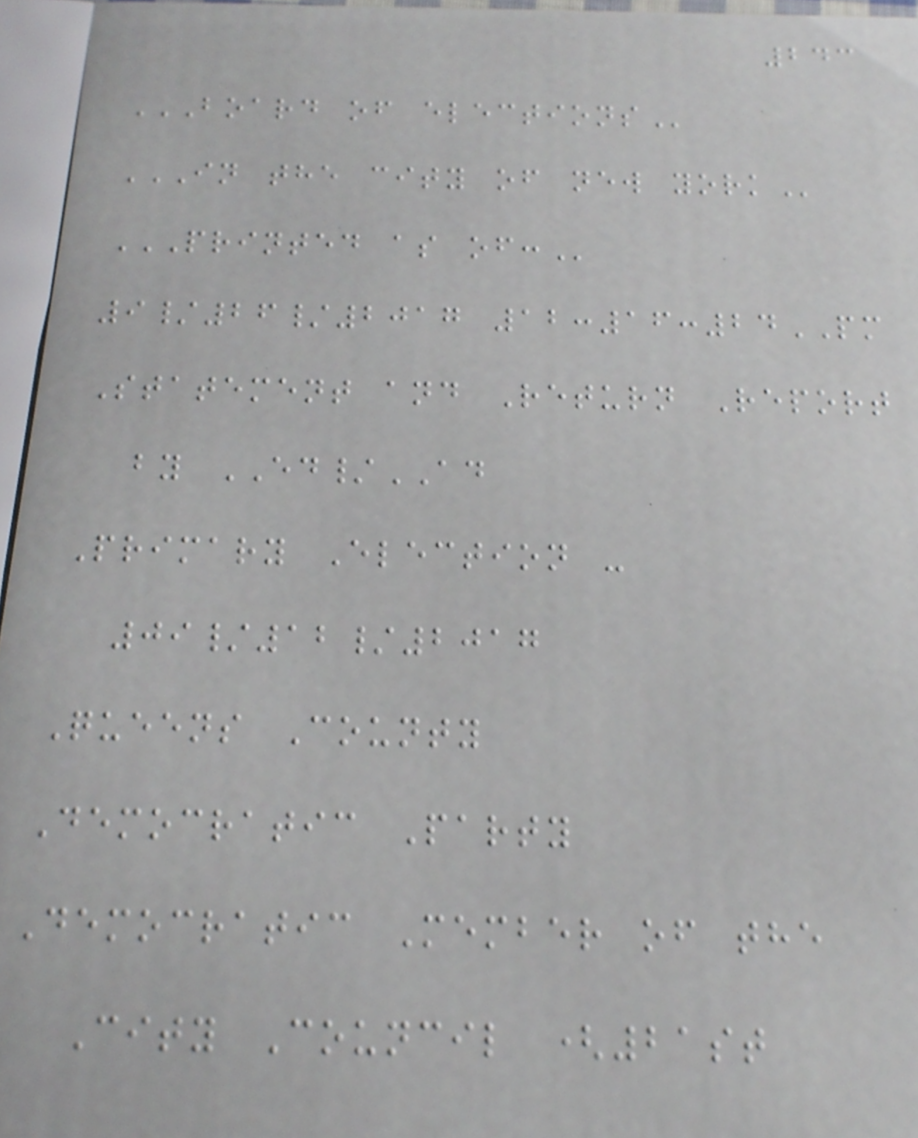243
BOARD OF ELECTIONS
IN THE CITY OF NEW YORK
PRINTED AS OF:
9/26/2017 12:16:24PM
Statement and Return Report
by ED/AD
Primary Election -
09/12/2017
Queens County
Democratic Party
Democratic Member of the
City Council (21st
